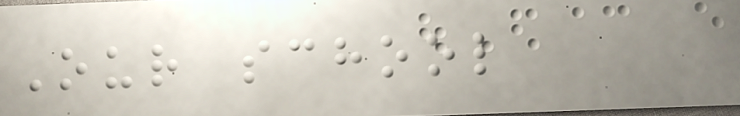Our school
